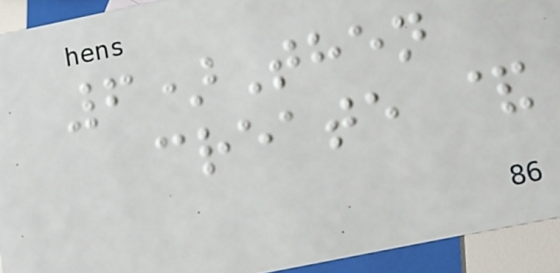6)Then
create &
